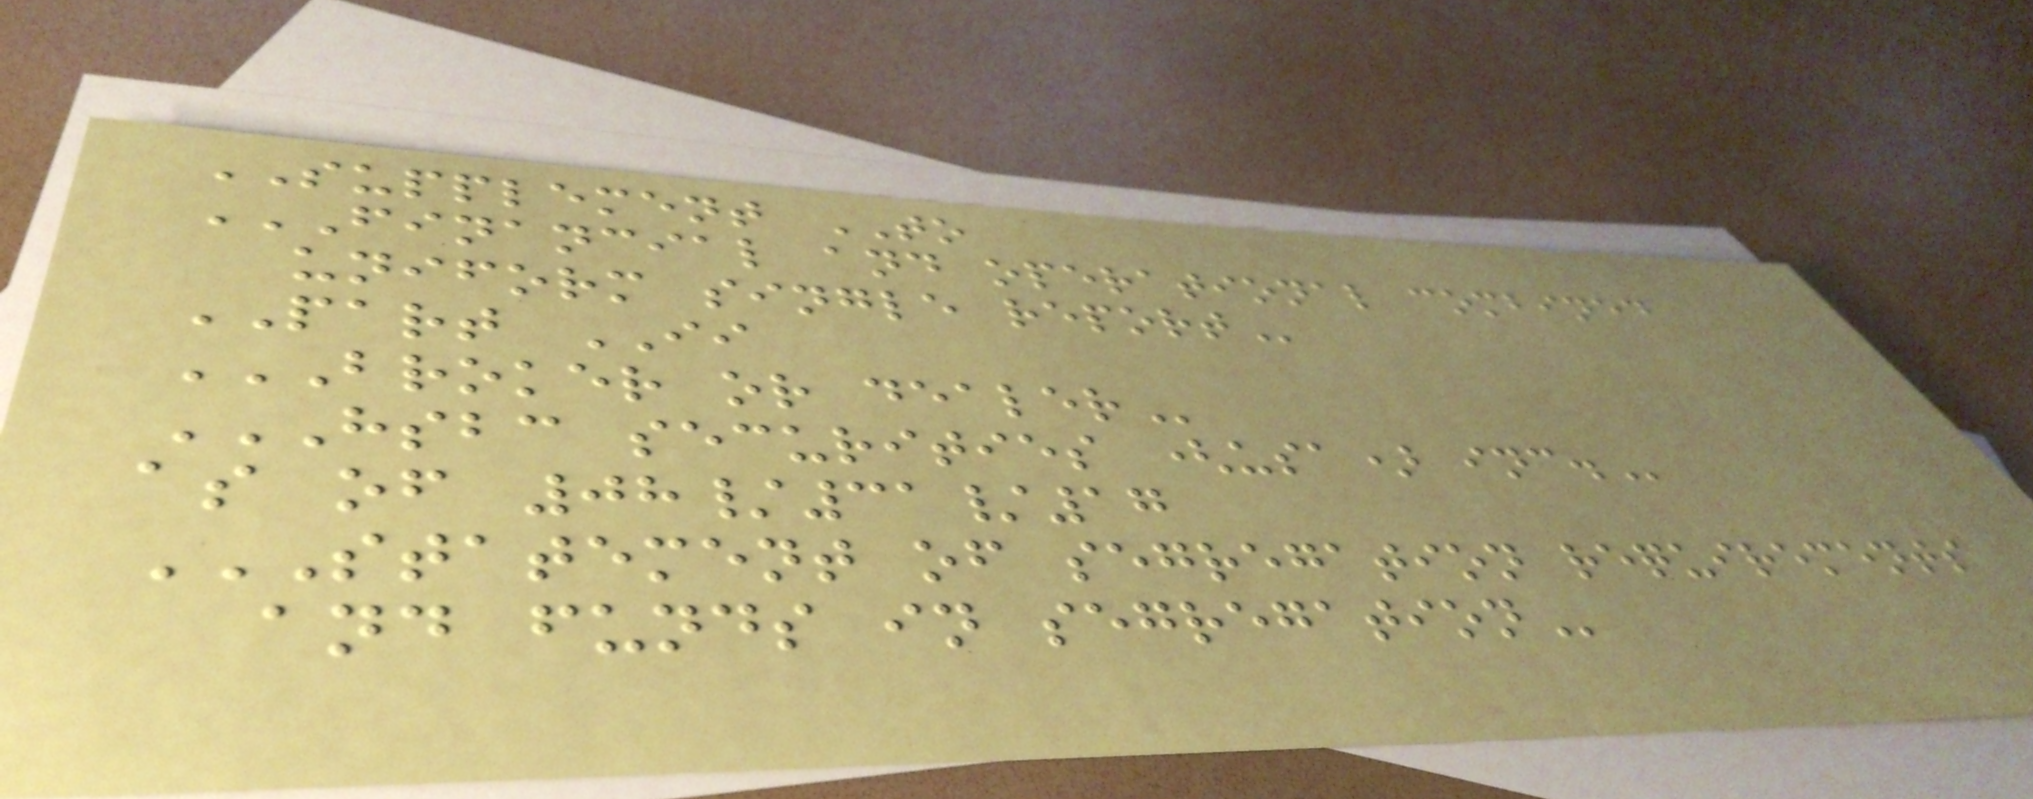SUPPLEMENT TO
FINANCIAL AND OPERATIONAL COMBINED
UNIFORM SINGLE REPORT
PART II
BROKER OR DEALER
HSBC SECURITIES (USA) INC.
as of 08/31/17
STATEMENT OF SEGREGATION REQUIREMENTS
AND FUNDS IN SEGREGATION
